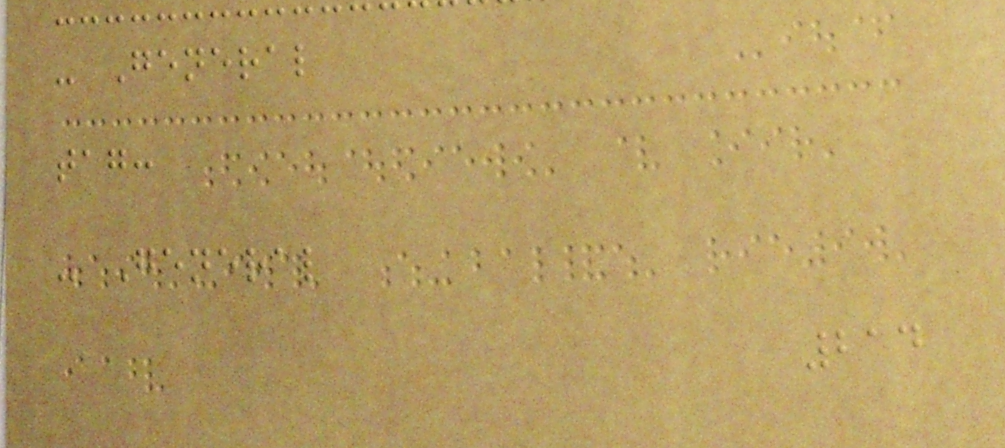- General
tag:
- General
214
